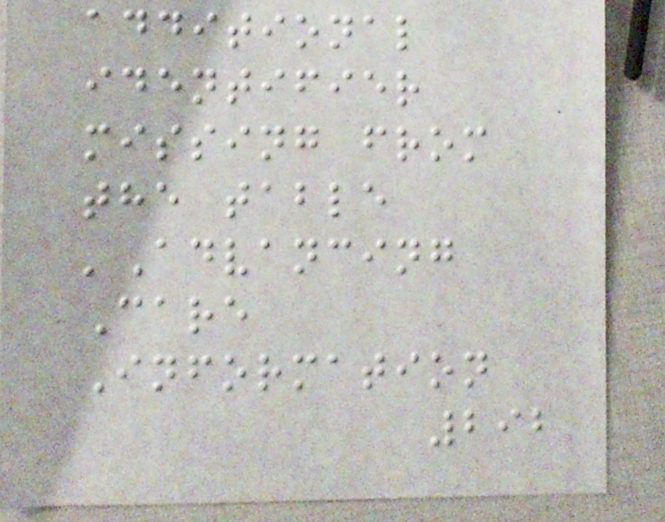additional
identifier
missing from
the table
'Advancing
Care
Information
292
